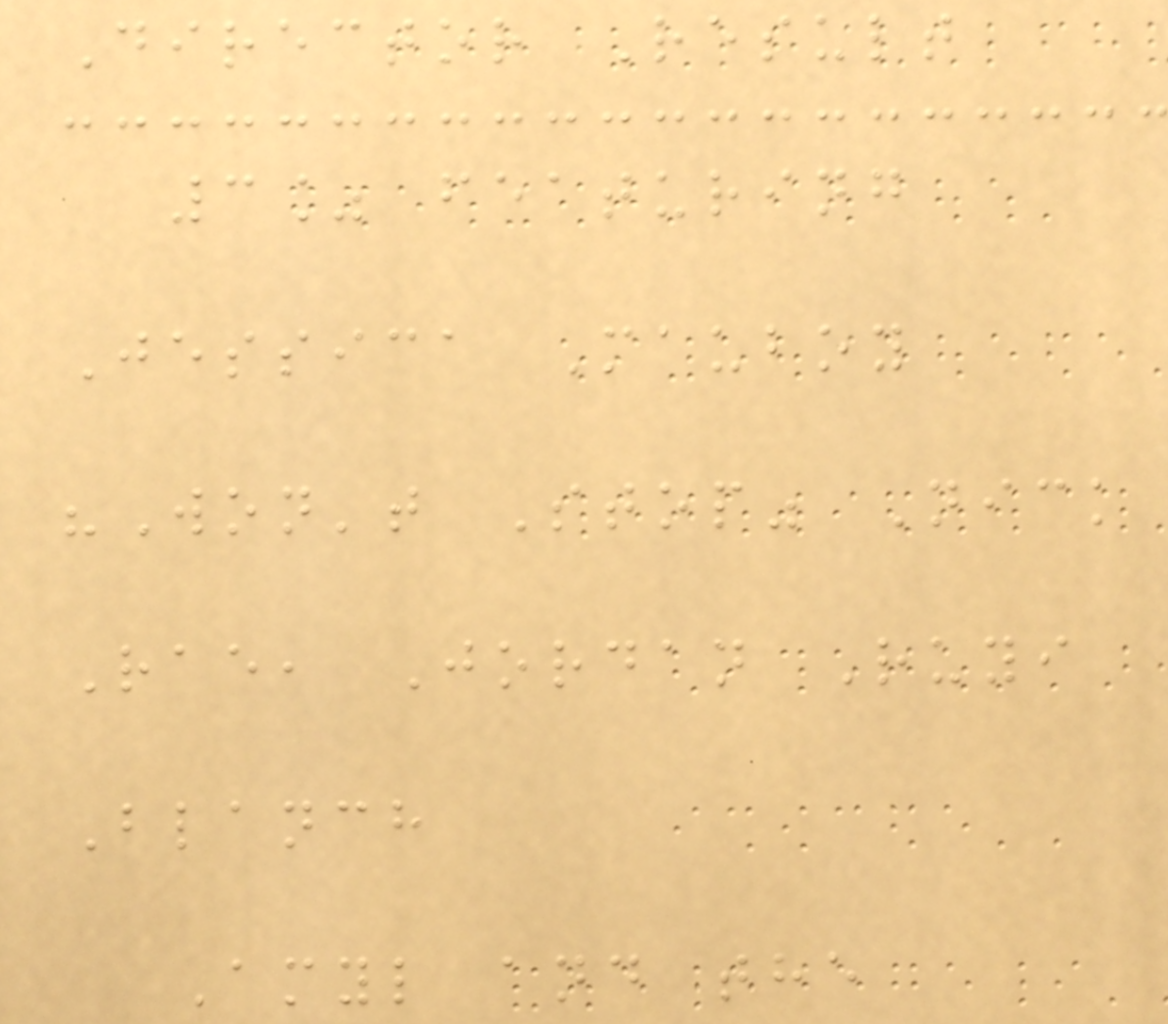Director Result
3% featuring
Jessica Mauboy
"Won't Stop" Nick
Rae, Jordan Ruyi
Blanch
Amyl and the
